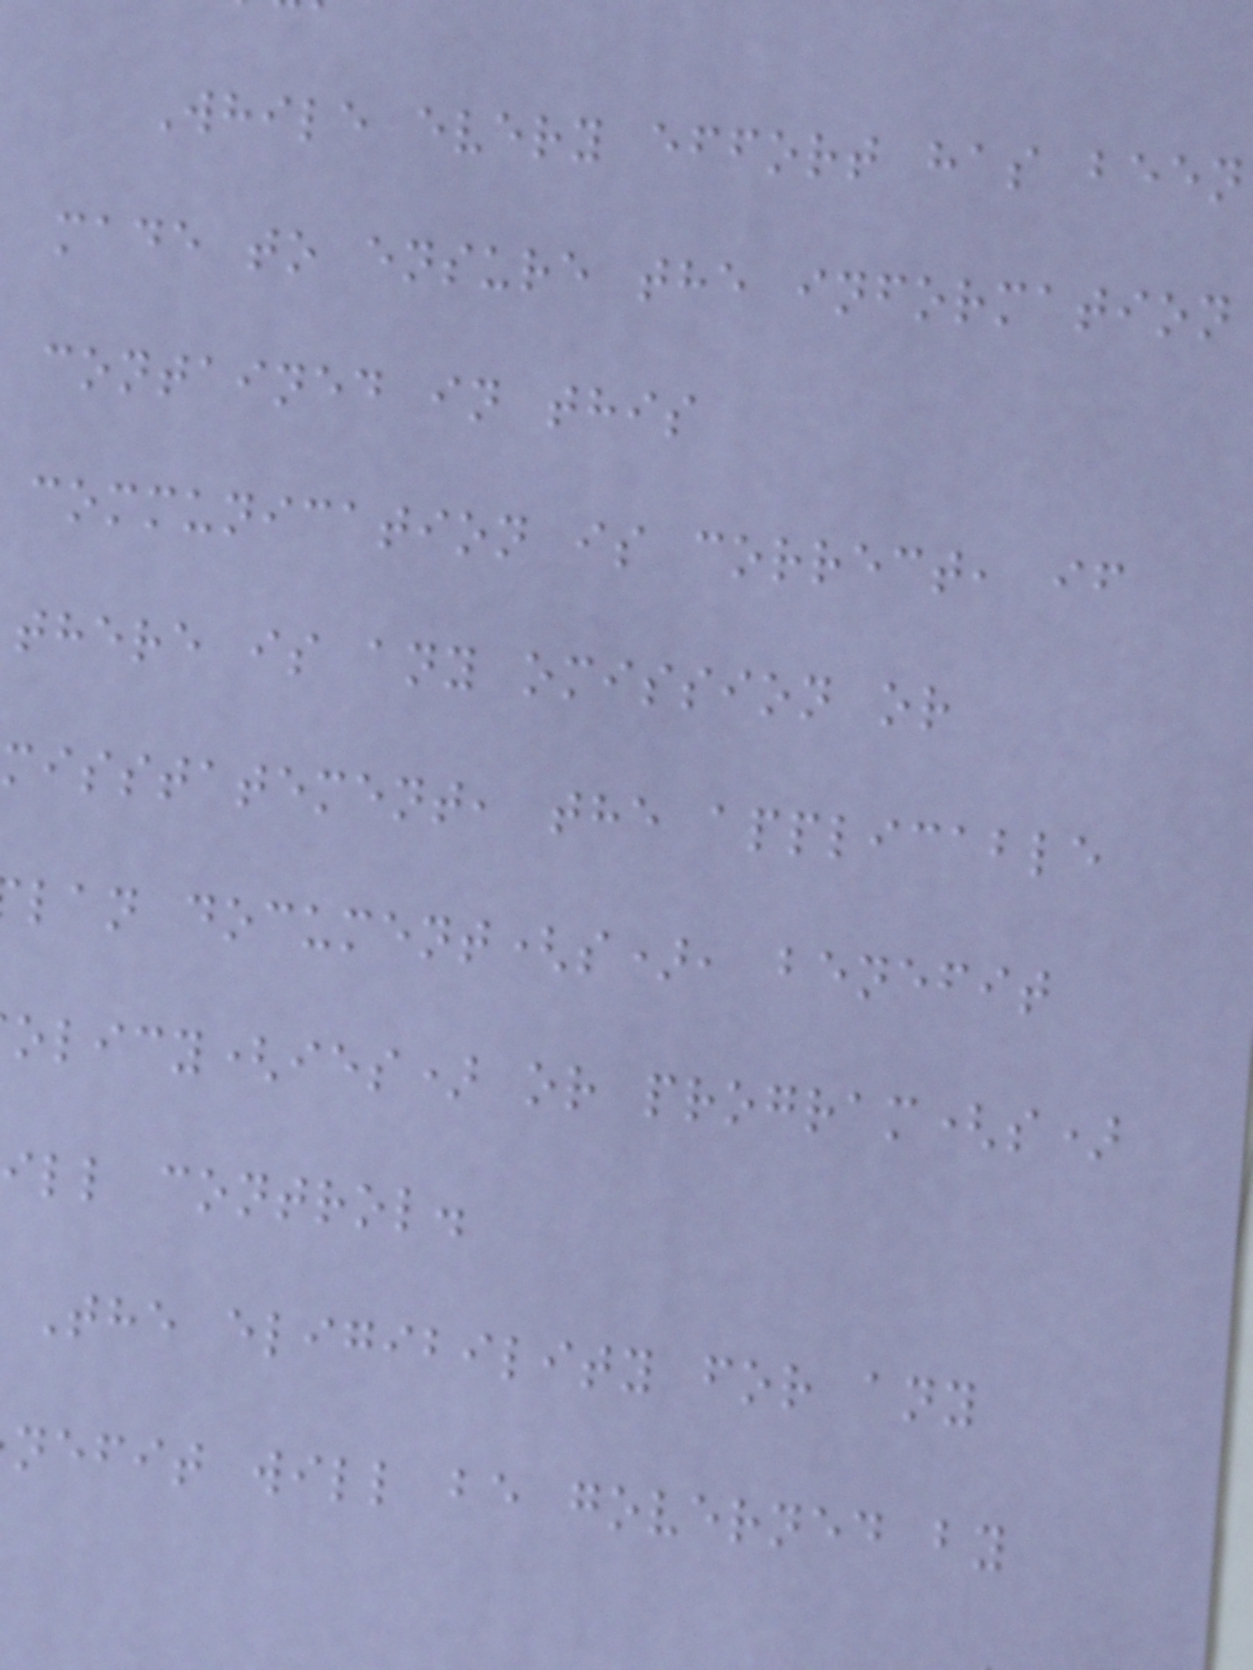While every effort has been
made to ensure the information
contained in this
communication is correct, if
there is any omission or
misstatement, the applicable
lan document(s), benefit
olicy(ies) or program(s)
ill control.
The eligibility for any
nefit will be governed by
